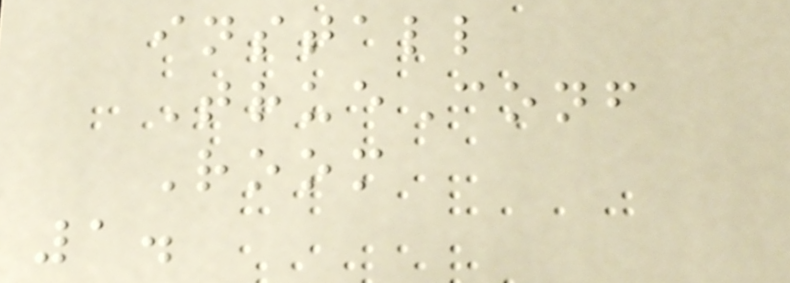install
TrueConf
Room
1.
